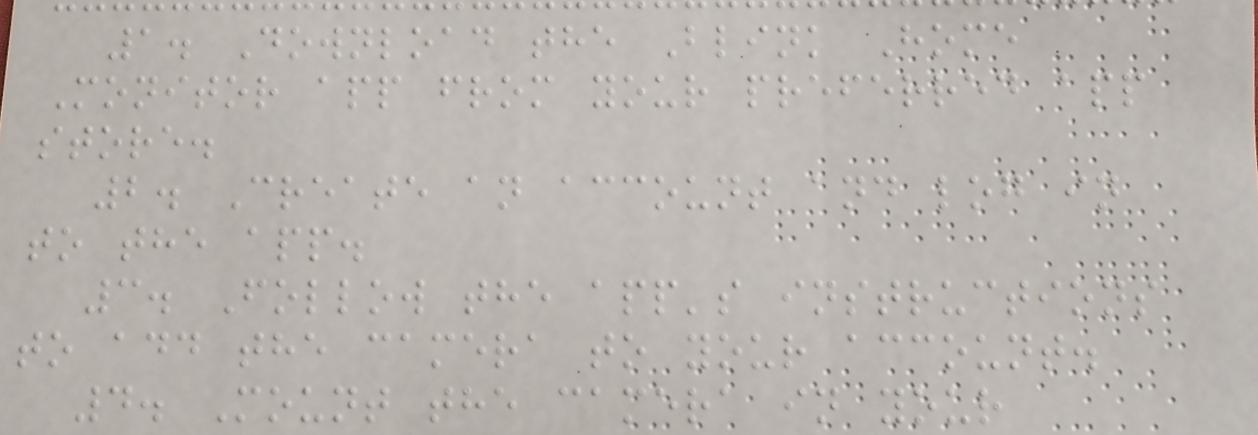1. Download the Blink Home
Monitor app from your preferred app
store.
2. Create an account and log in
to the app.
3. Follow the app's instructions
to add the camera to your account.
4. Mount the camera in your
